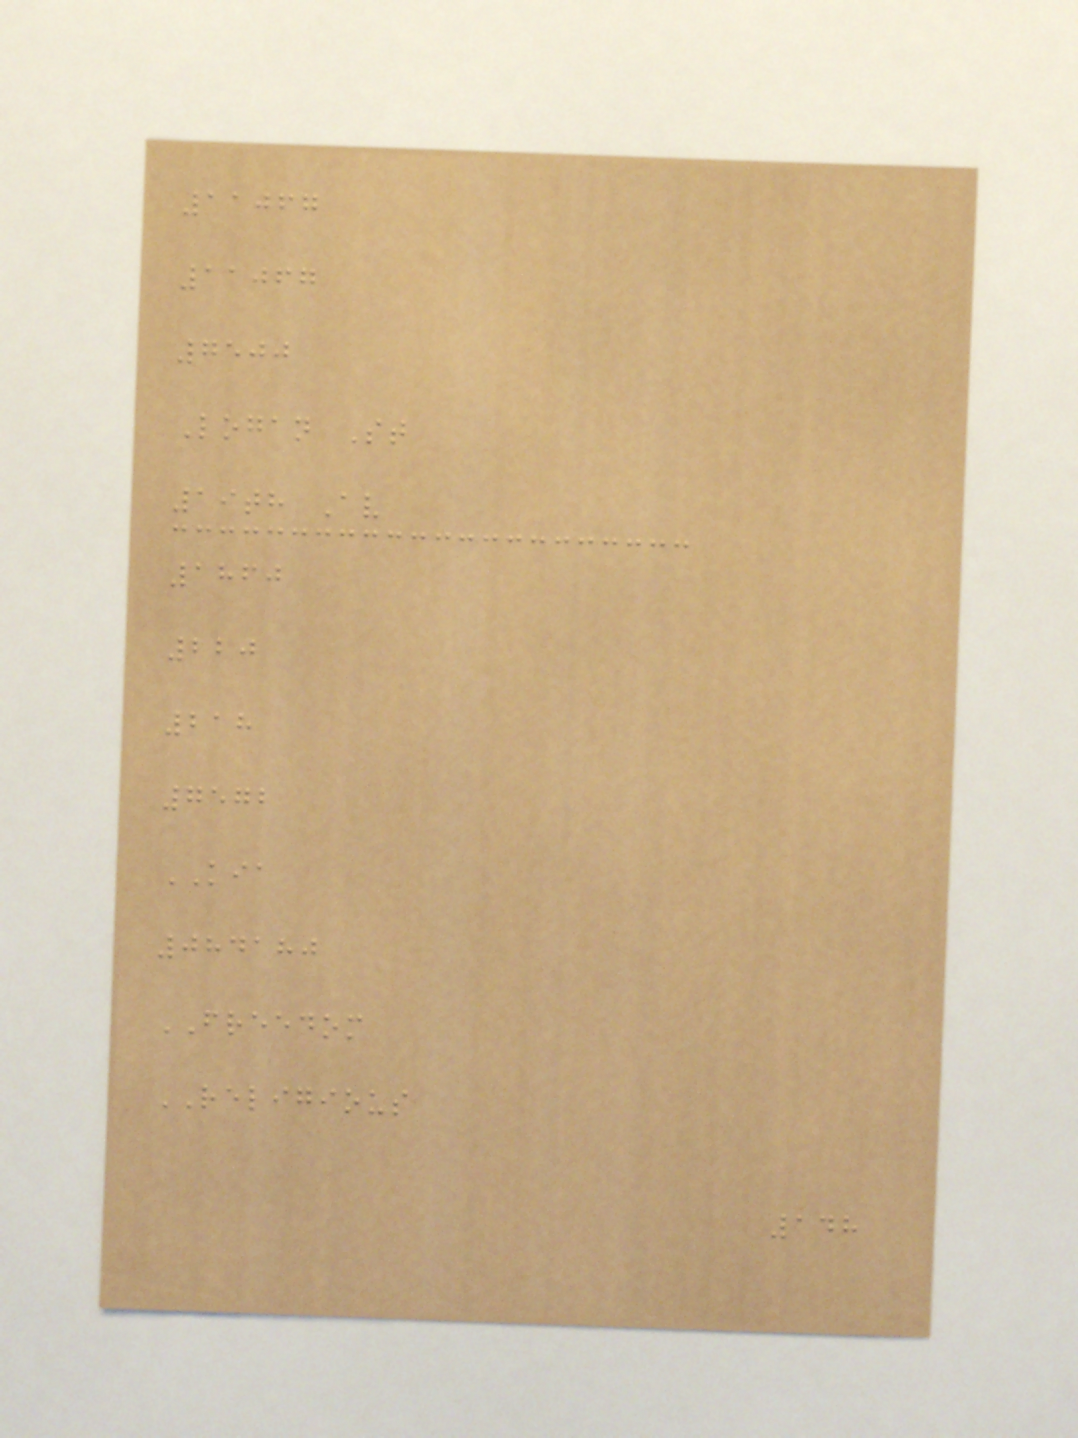11067
11067
7500
Logan St
19th Av
1860
220
218
7572
KIA
084180
FREEDOM
RELIGIOUS
148
